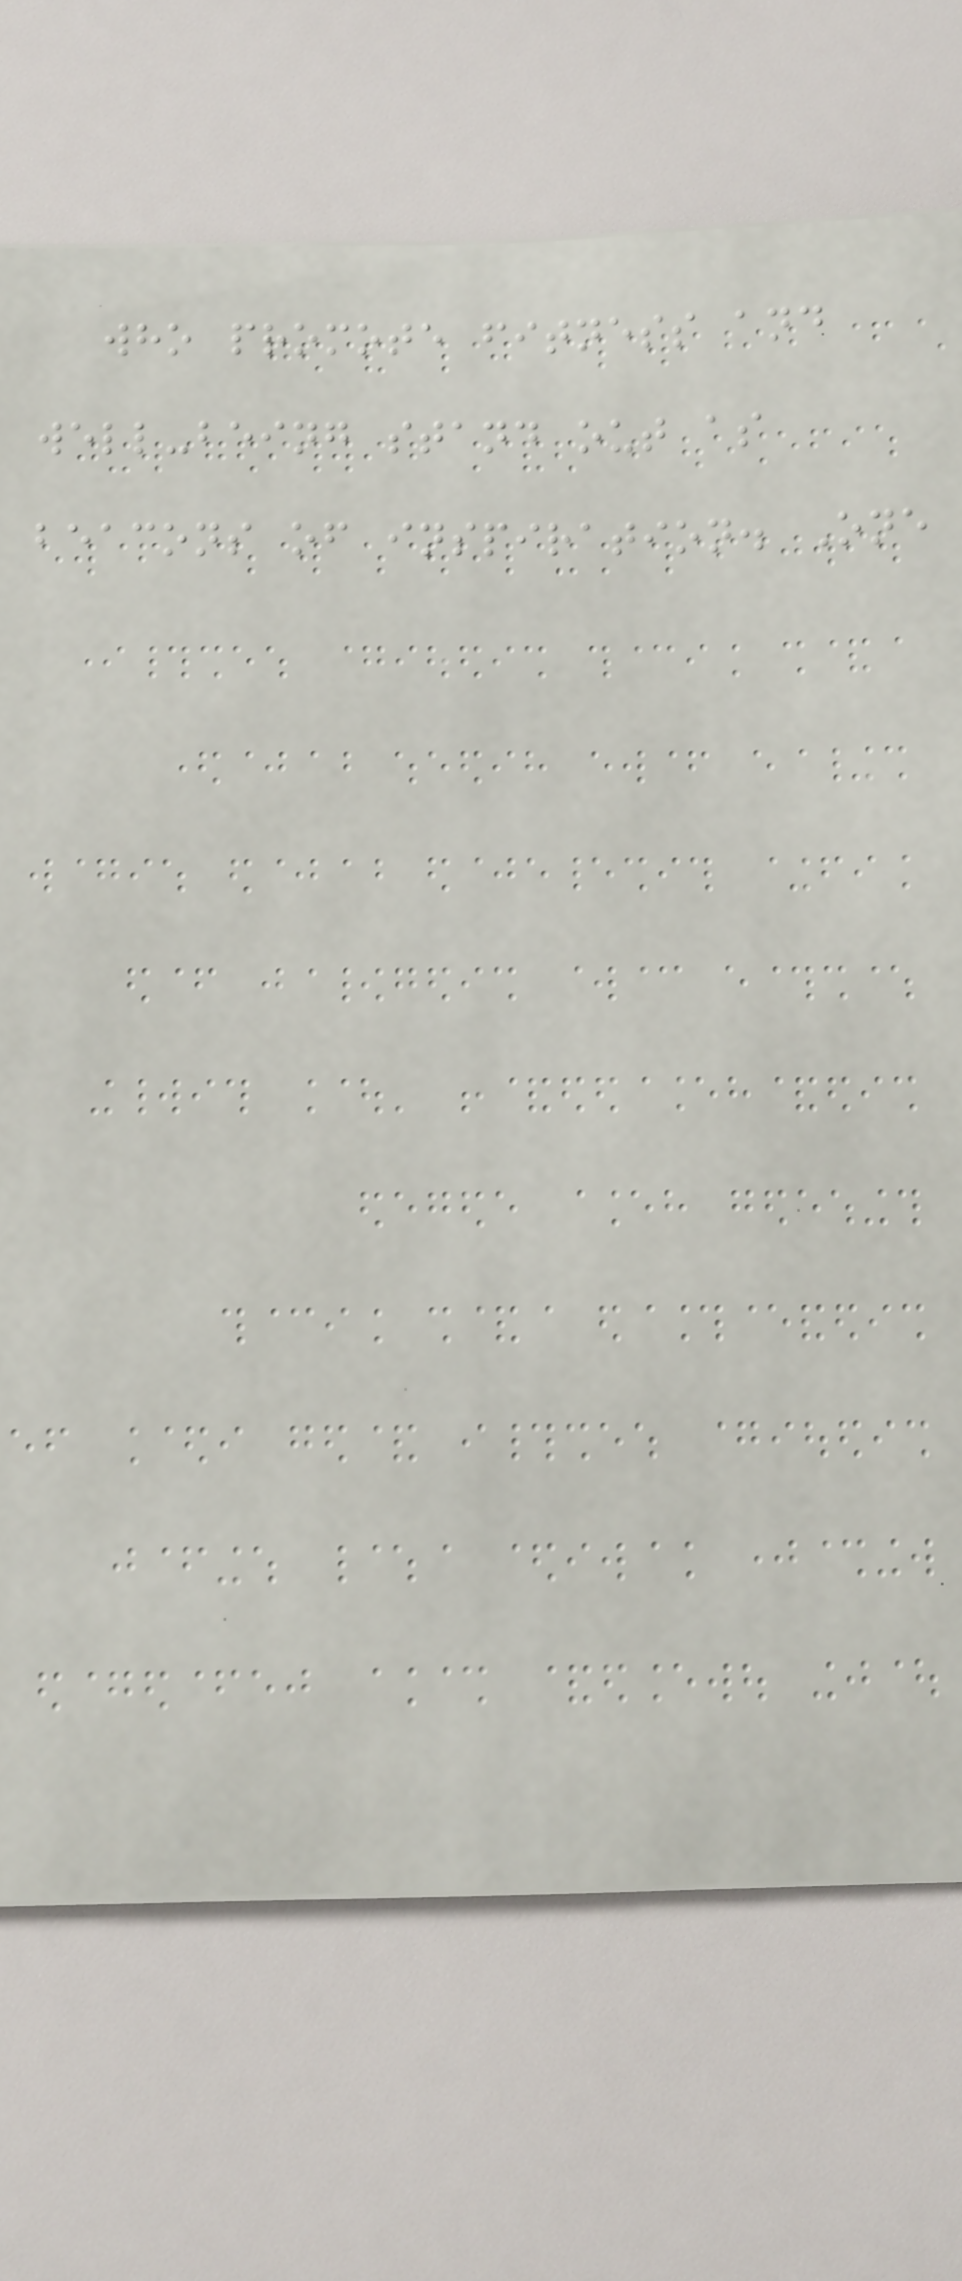who promote fitness and
well-being stand out as
beacons of inspiration. One
